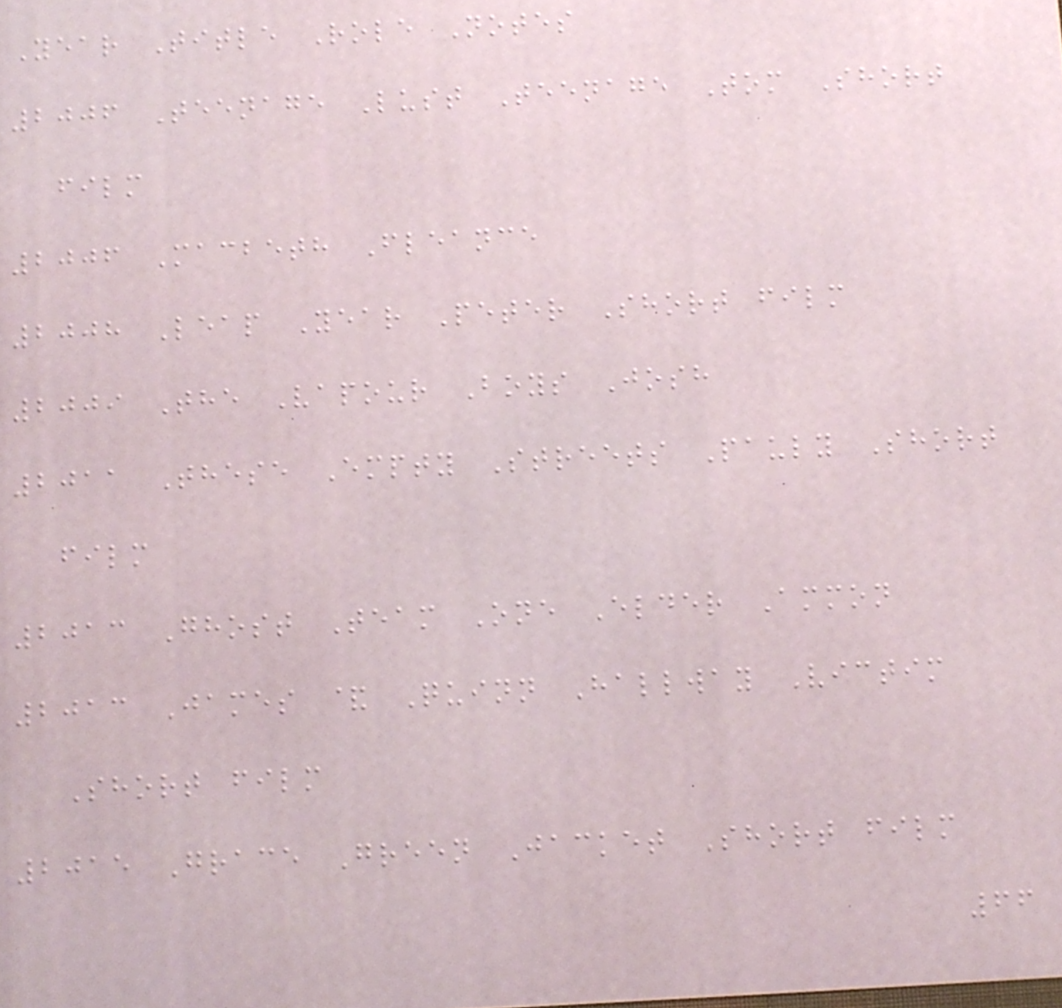Year Title Role Notes
2006 Teenage Lust Teenage Tom Short
film
2006 Macbeth Fleance
2008 Leap Year Peter Short film
2009 The Vapour Boys Josh
2011 These Empty Streets Pauly Short
film
2013 Ghost Team One Elder Ammon
2013 James & Quinn Hallway Victim
Short film
2015 Grace Green Jacket Short film
66
